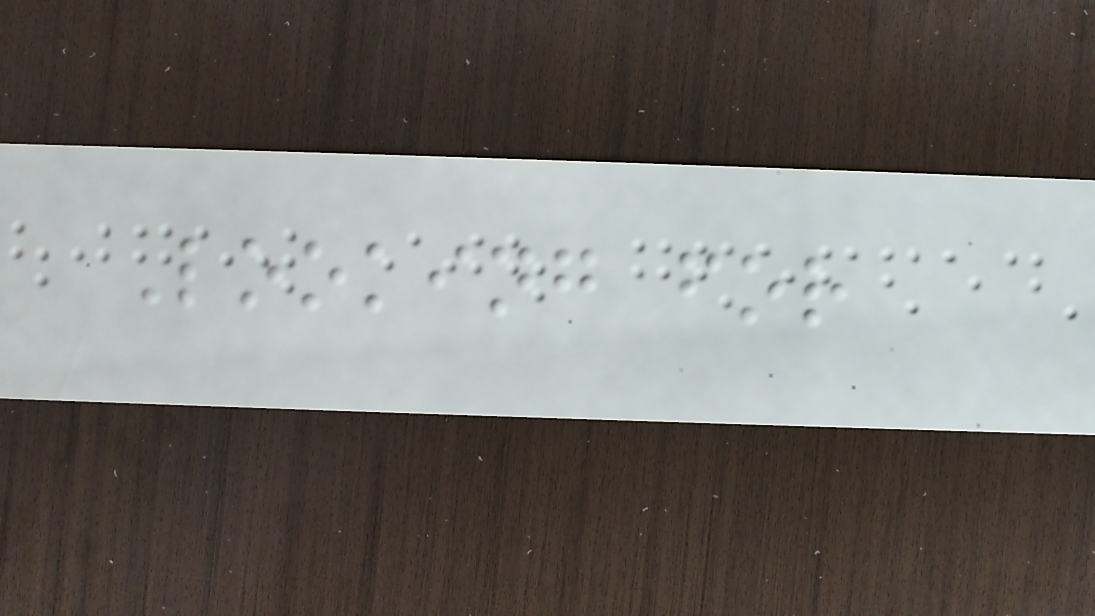Looking for
